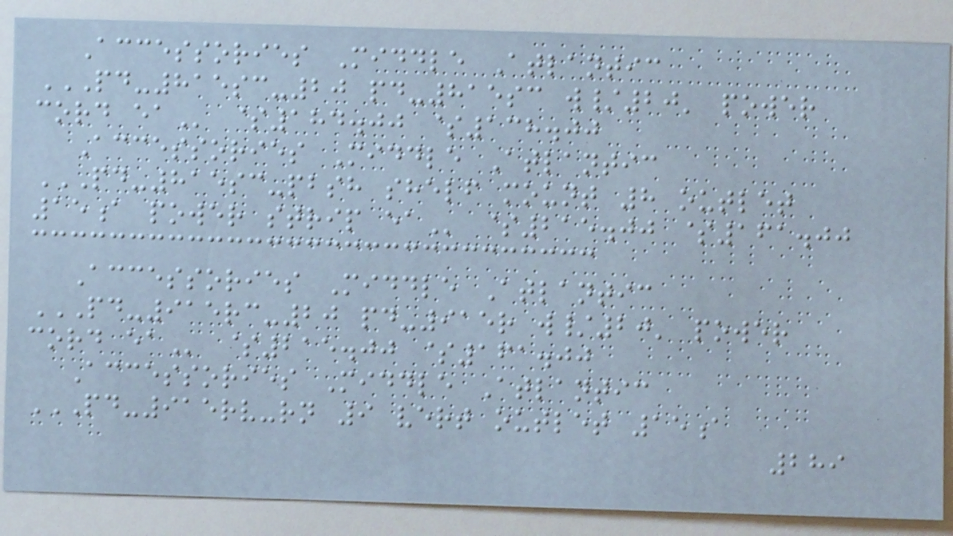Accessories Middle Atlantic
PD-815SC-20 PD-815SC W/20' POWER
CORD EA $184.00 $138.00
Accessories Middle Atlantic
PD-815SC-PBSH SHELF MOUNT 8 OUTLET
15A POWER STRIP EA $215.00 $161.00
Accessories Middle Atlantic
PD-915RC-20 PD-915R W/20' POWER
CORD EA $215.00 $161.00
Accessories Middle Atlantic
PD-915RV-RN 9 VERT OUTLET 15A
289
